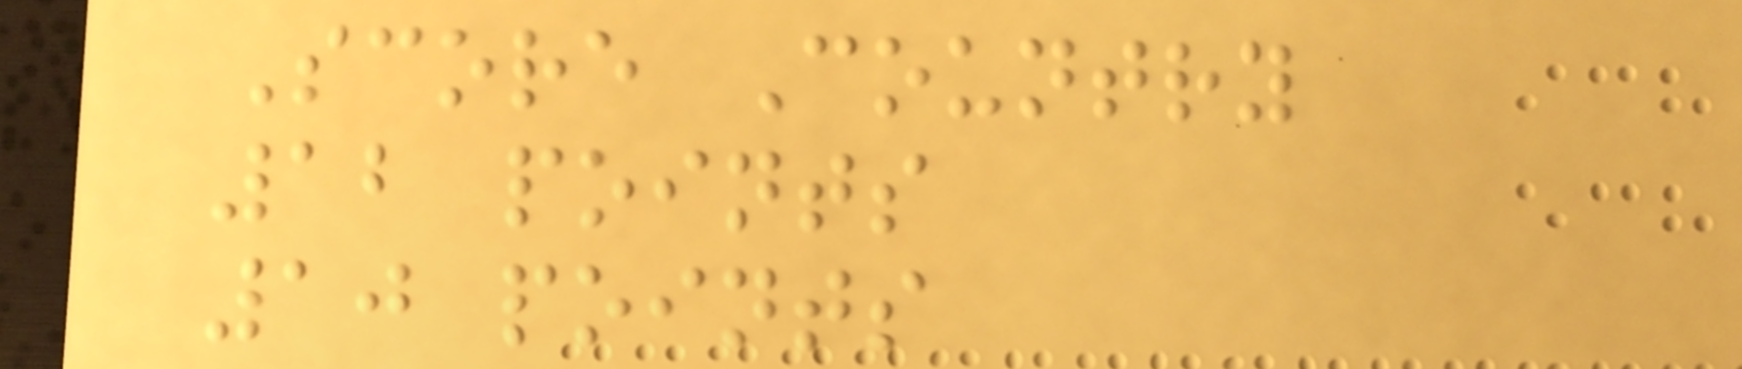Score Country
12 points
10 points
